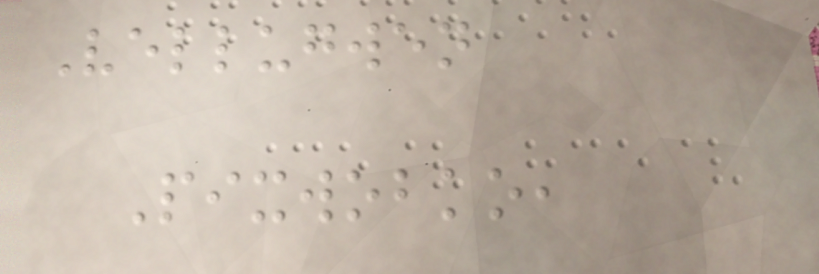Vellugwen
Pixwobko,
